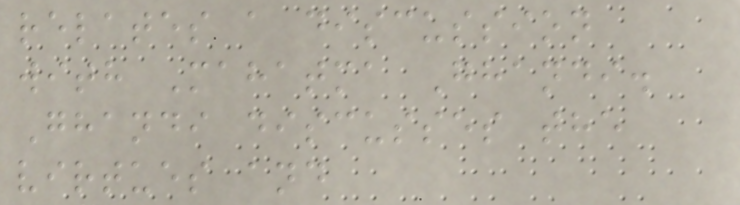relates a discussion
with Mahatma Ghandi.
Ghandi discusses the
virtues and
